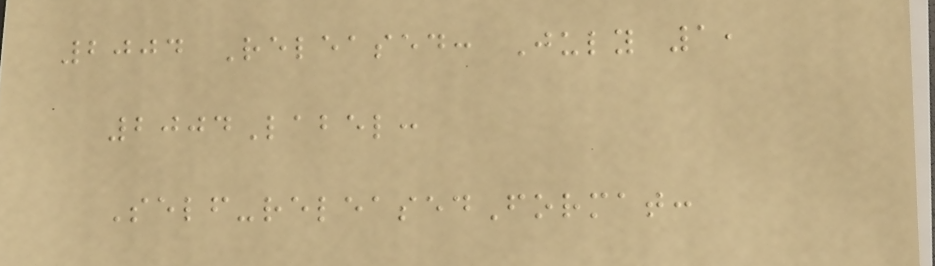2004 Released: July 1,
2004Label:
Self-releasedFormat:
